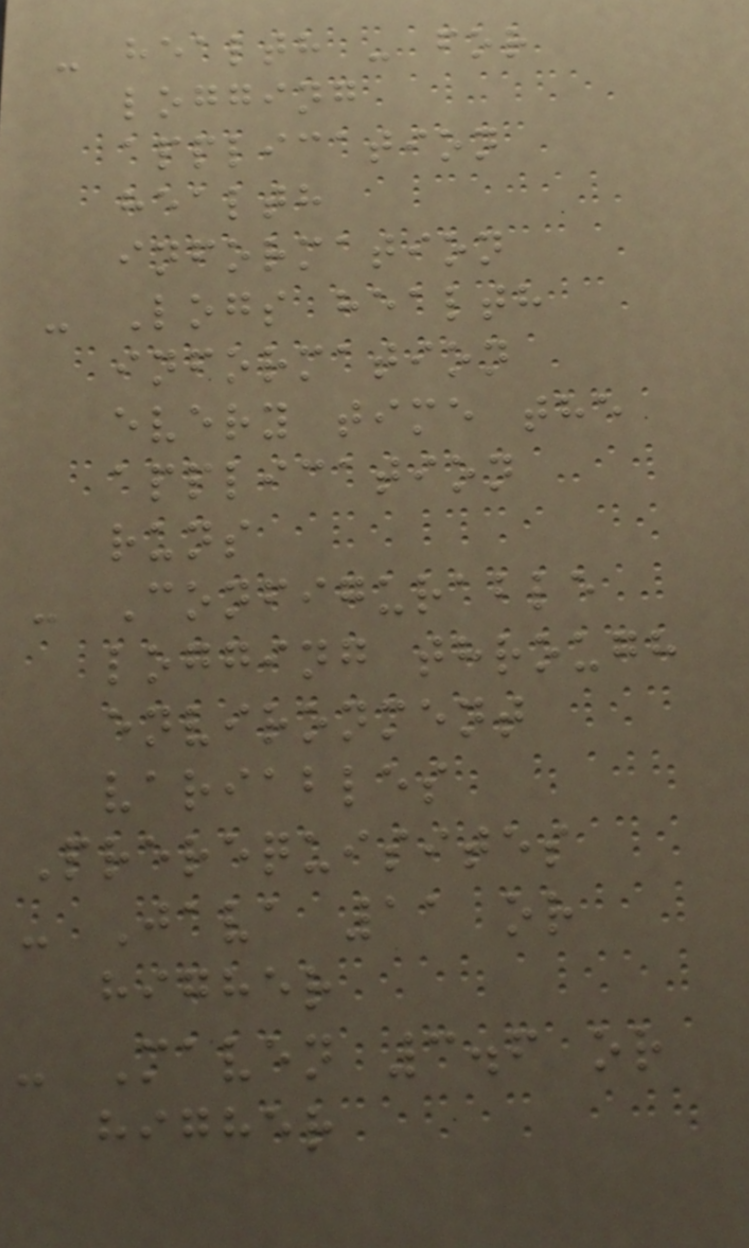- health - for
logging
application
health
information
- Logs health
information
every time the
application
runs
- Configurable
logging through
environment
variables
Prerequisites
- Java 11 or
higher
- Maven 3.6 or
higher
